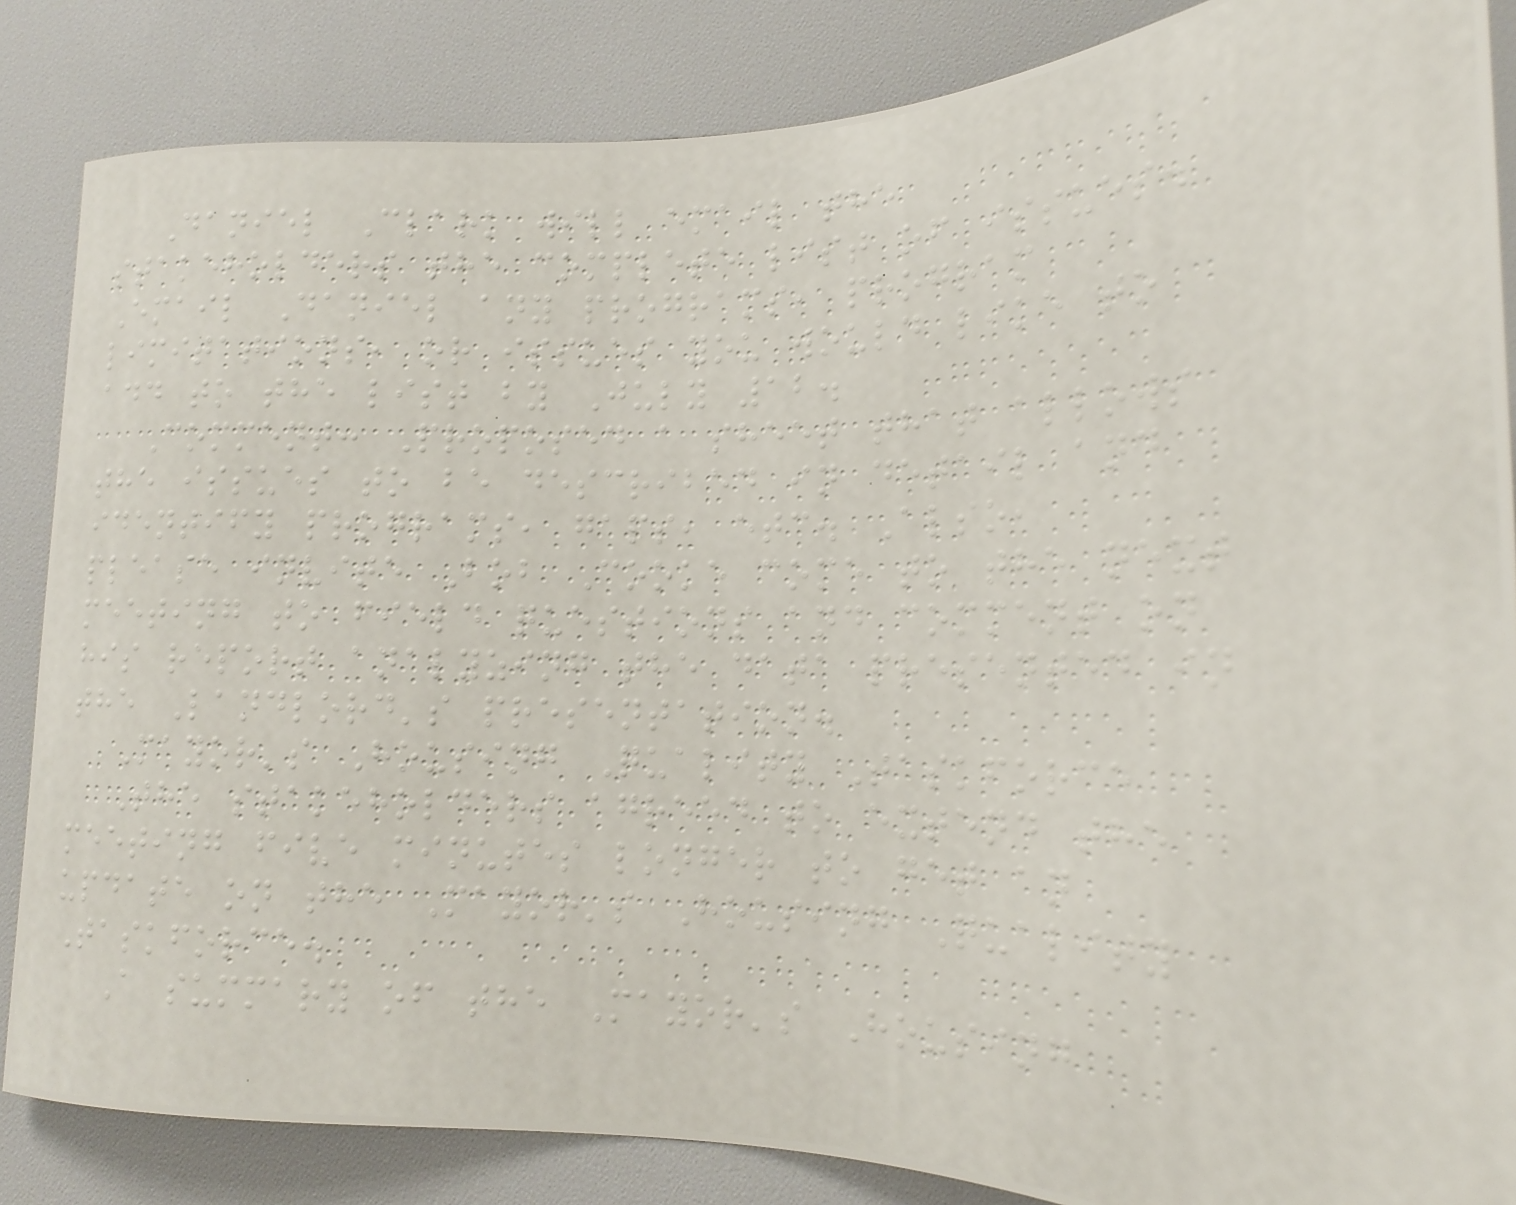Daniel Clark will email the
stakeholders the complete list of issues.
Email Daniel any programs, program
limitations, or issues you would like to
add to the list by July 12.
Comment: Proposed a sheet that allows
the issues to be described in detail and
identify programs, gaps, etc. Also,
please invite Bob Cooke come to the next
meeting to field questions and comment on
his report analyzing the data presented in
the Landlord's presentation.
Mayor's Housing Quality Taskforce
The stakeholders agreed to extend the
meeting five minutes longer to get an
update on the Mayor's Housing Quality
Taskforce.
A summary of the Mayor's Housing
